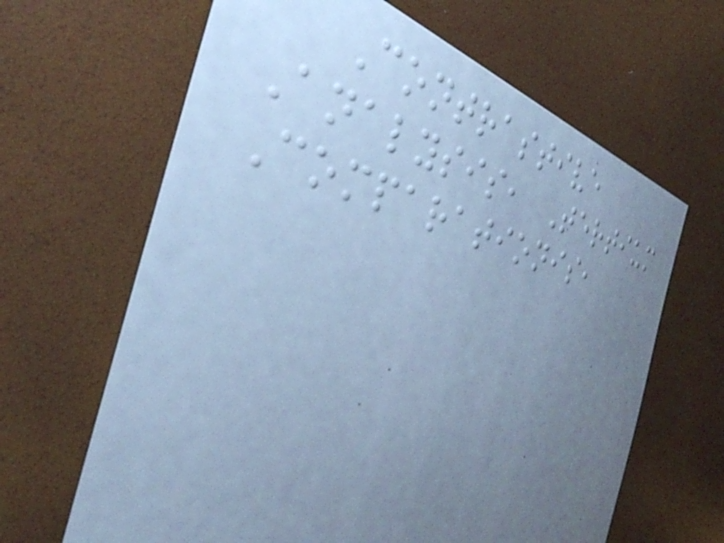Contrastive
Analysis, Tertium
Comparationis,
